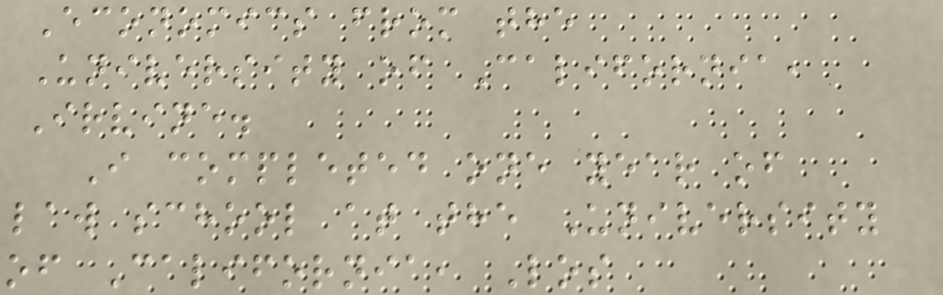Economics from the
University of California,
Irvine.
I completed one year of
law school at the University
of California, Los
